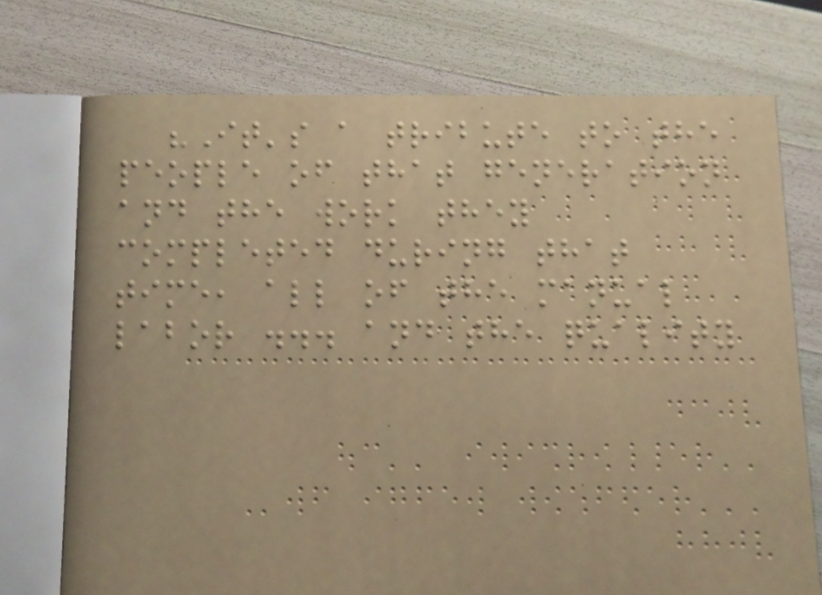"It's a tribute to the
people of that generation
and the work they
completed during that
time, all of the manual
labor ... and the quality
